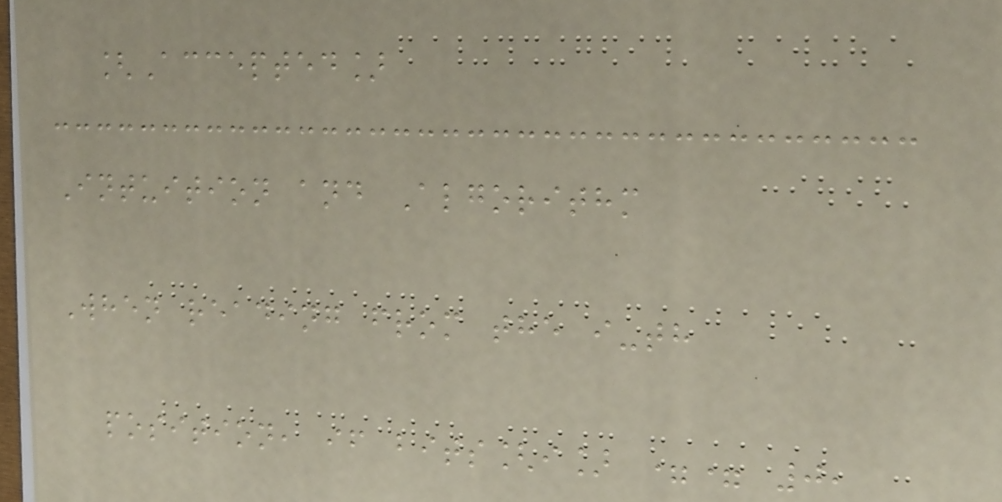[Accepted]
Intuition and Algorithm
When reading from the i-th
position, if bits[i] == 0,
